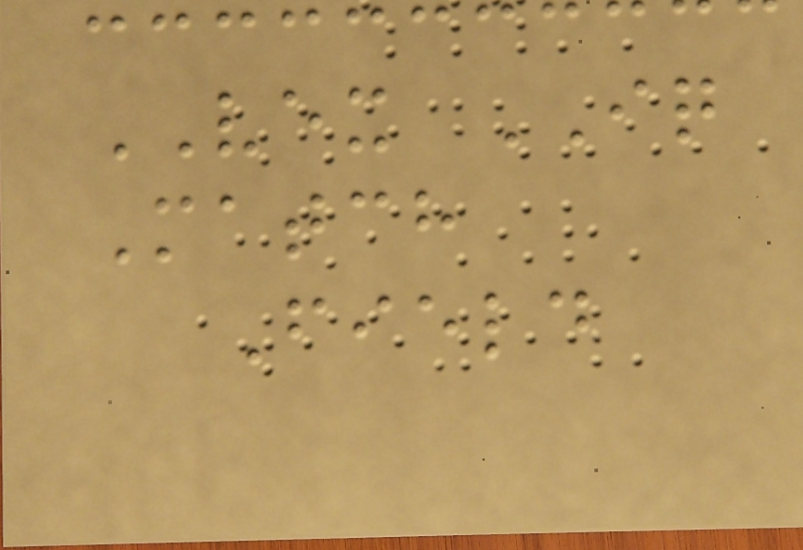VEX IQ
Match
Field
